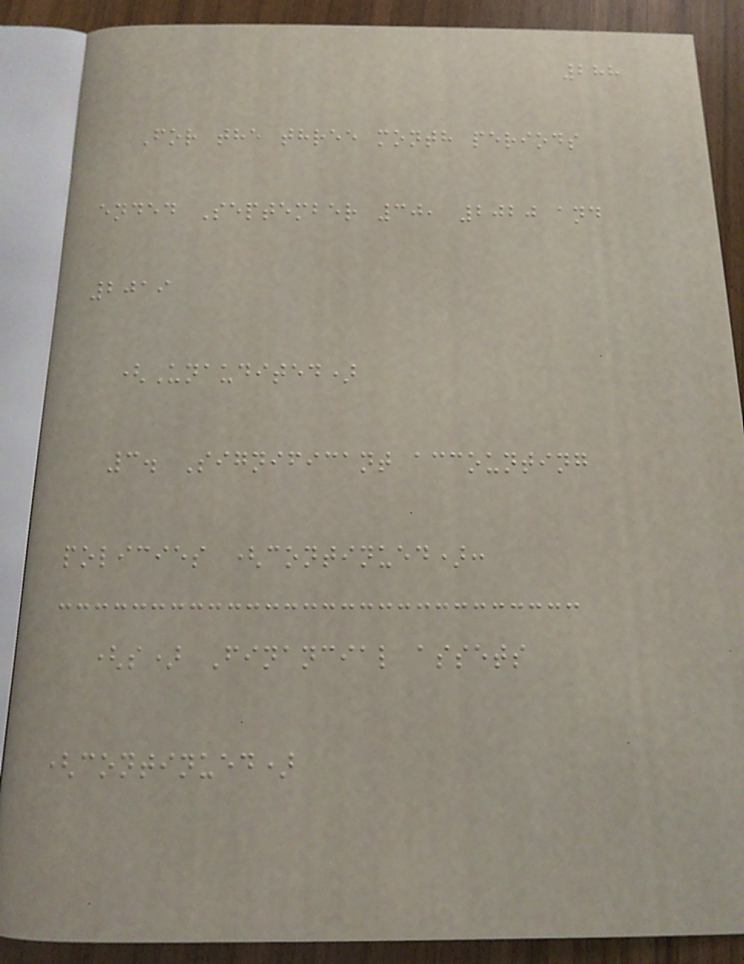288
For the three month periods
ended September 30, 2020 and
2019
(Unaudited)
3. Significant accounting
policies (continued):
(s) Financial assets
(continued)
